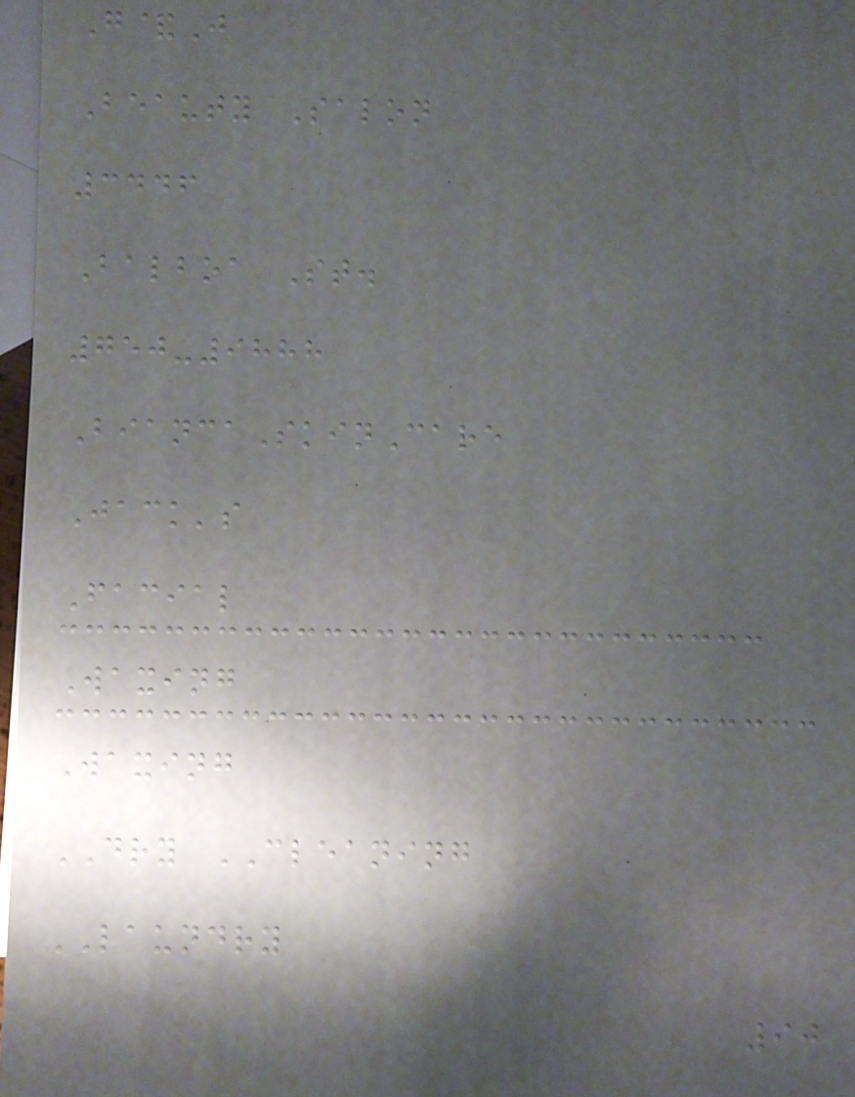G&J
Beauty Salon
3446
Balboa St.
750-9888
BiancaSkinCare
Jack's
Facial
Waxing
Waxing
DRY CLEANING
LAUNDRY
90
